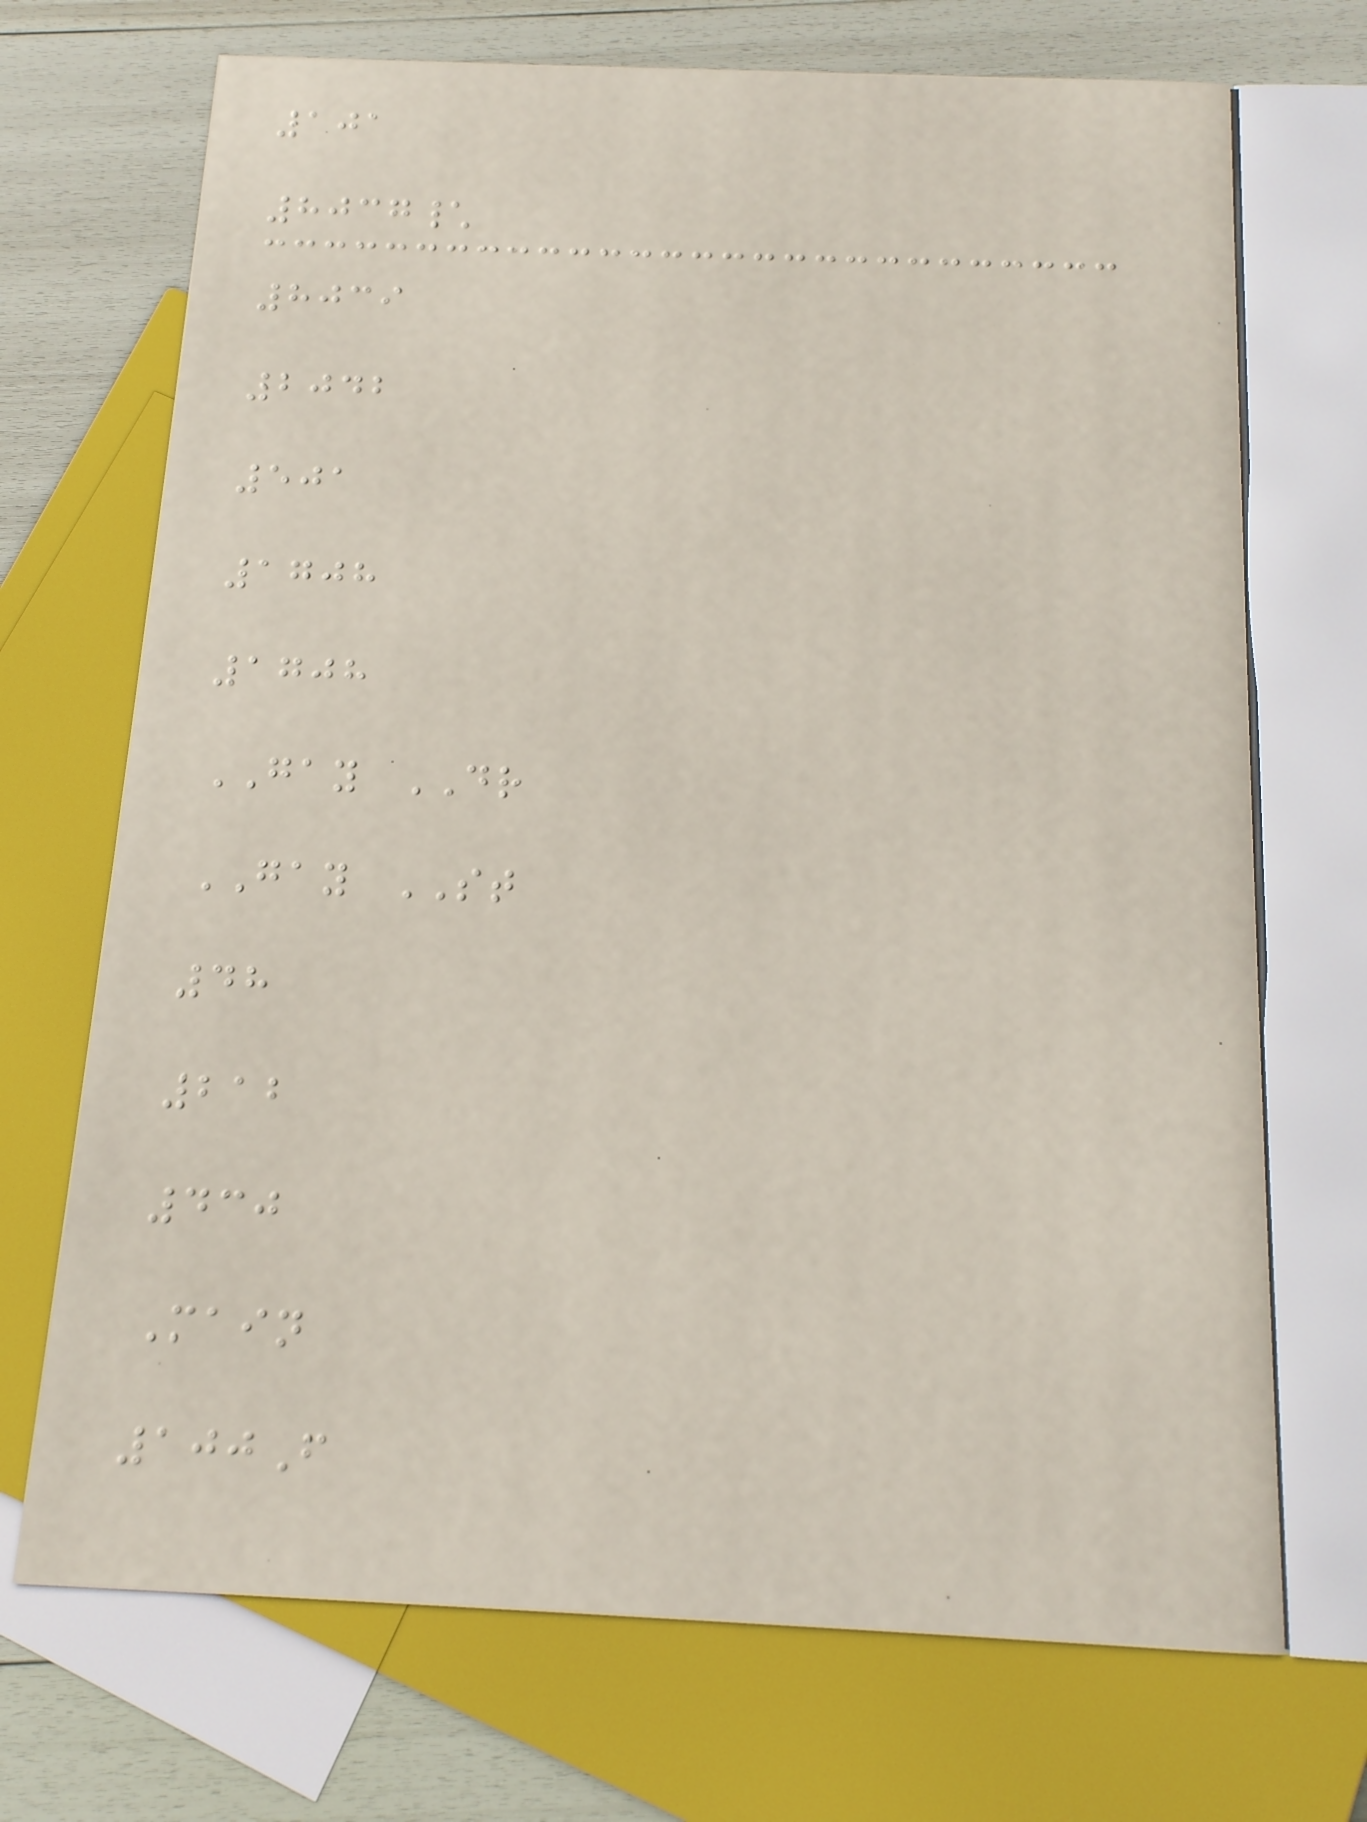101
8037\
8039
2042
501
1708
1708
GAY DR
GAY ST
48
212
430
Main
100F
